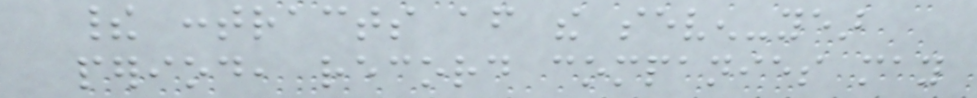their contracts after the seven-year
period, record companies may
